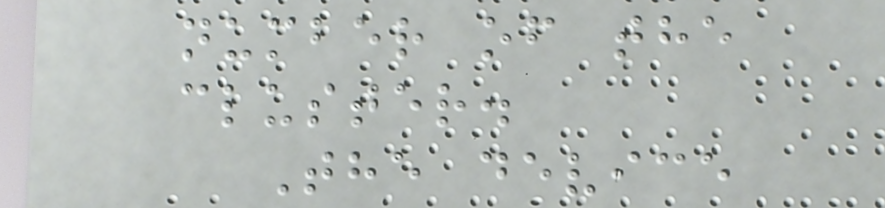number of the
cluster.
The device
